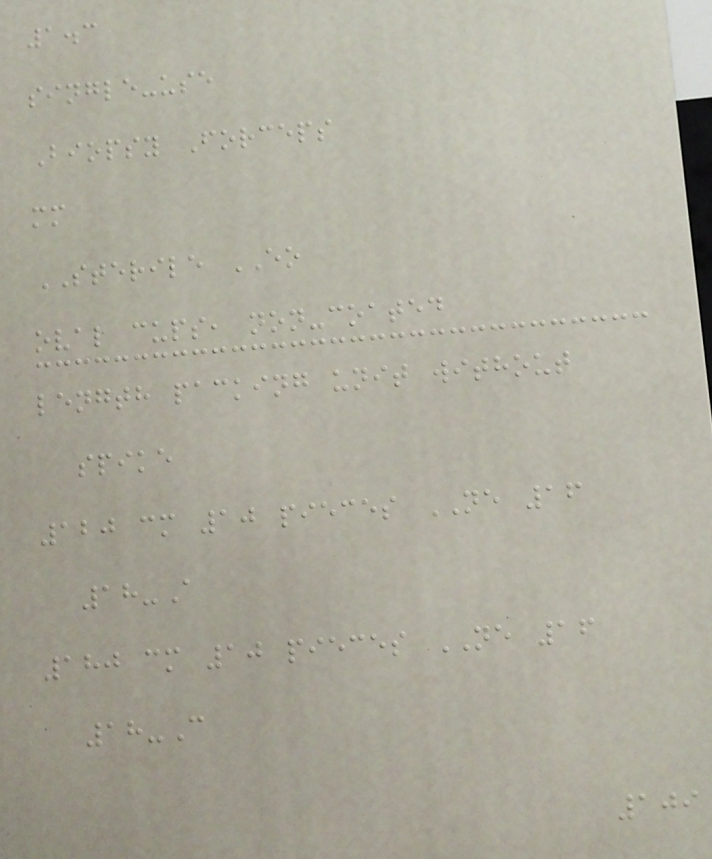1.3
single-use
Biopsy Forceps
mm
STERILE EO
oval cups, non-coated
length packing unit without
spike
120 cm 10 pieces NE 16
18-A
180 cm 10 pieces NE 16
18-C
109
